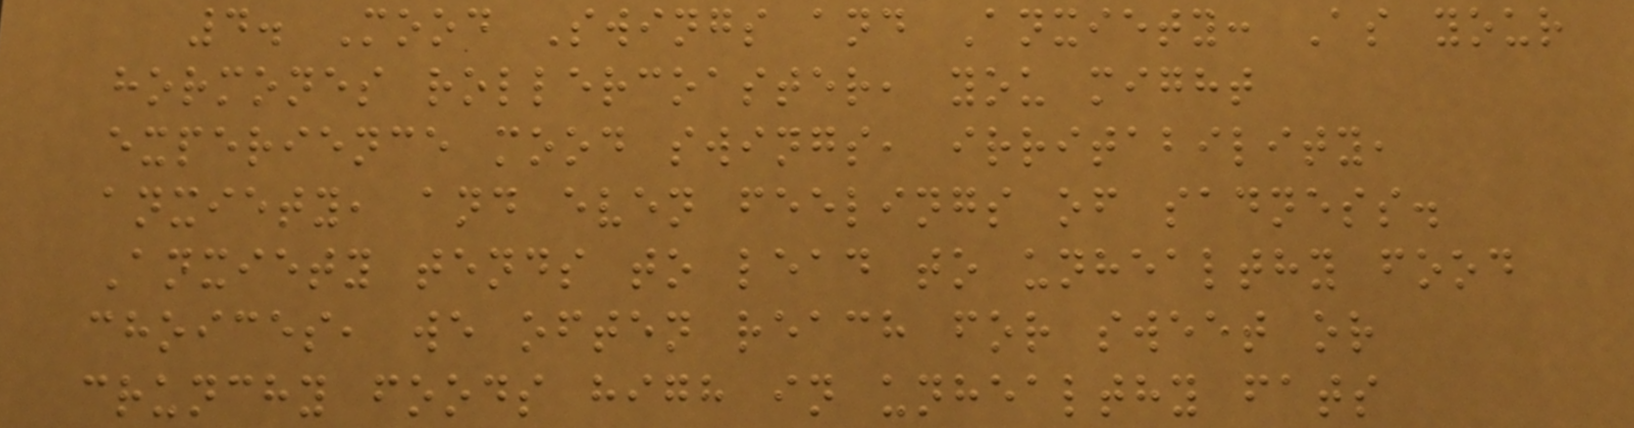4. Mood Swings and Anxiety: As your
hormones rollercoaster, you might
experience mood swings, irritability,
anxiety, and even feelings of sadness.
Anxiety tends to lead to unhealthy food
choices, we often reach for sweet or
crunchy foods high in unhealthy fats
